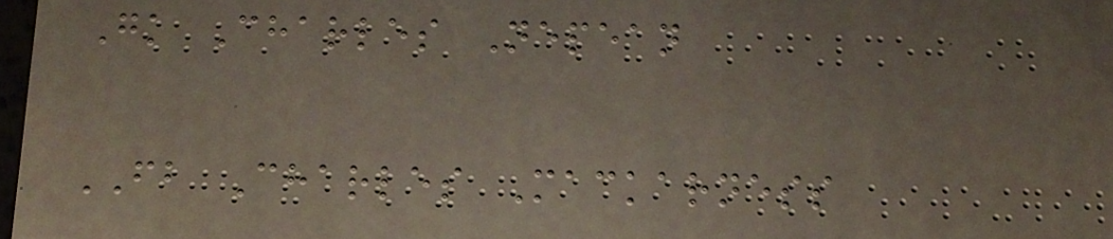Gk Charles Nepean
FB Charles Mackarness
